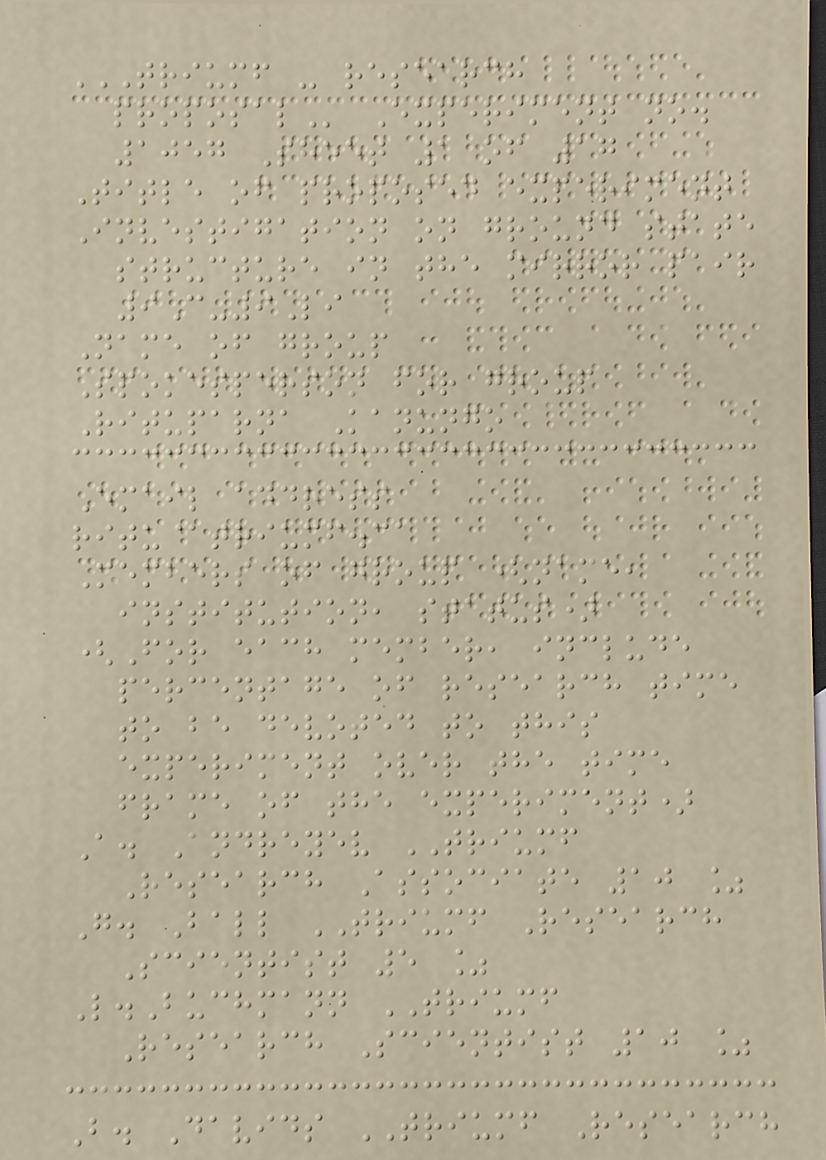TRIUMF - RESEARCH
PROPOSAL Experiment no.
1057 Sheet 1 of 17
Title of proposed experiment
Investigation on ground state
structure in the mirror pair
9C-9Li
Name of group
Spokesperson for group
Rituparna Kanungo
Email address
ritu@triumf.ca
Members of group (name,
institution, status)
(For each member, include
percentage of research time
to be devoted to this
experiment over the time
frame of the experiment)
A. Andreyev TRIUMF
Research Associate 10 %
G. Ball TRIUMF Research
Scientist 5 %
L.Buchmann TRIUMF
Research Scientist 10 %
B. Davids TRIUMF Research
